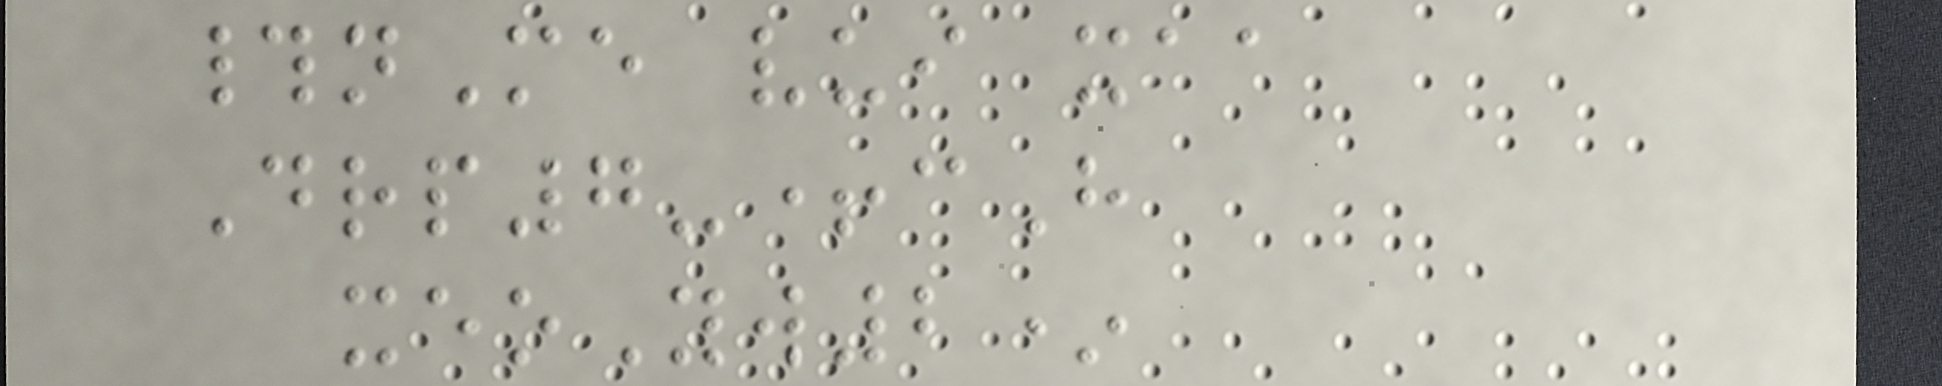#nMe vui xaa
Drp7-+cH
xeoYw2*
